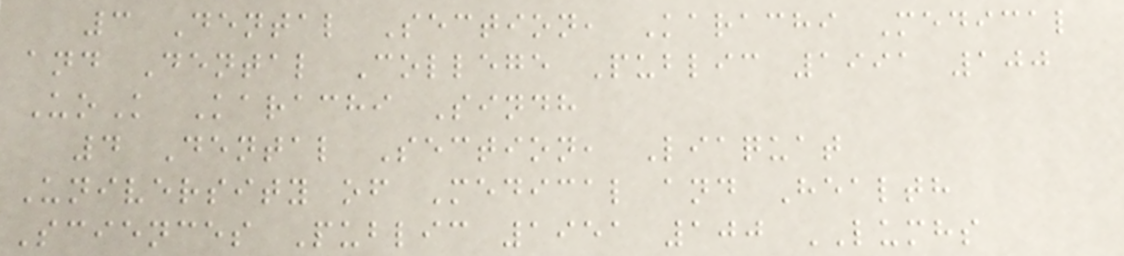3 Dental Section, Karachi Medical
and Dental College Public 1991 100
UoK Karachi Sindh
4 Dental Section, Liaquat
University of Medical and Health
Sciences Public 1951 100 LUMHS
